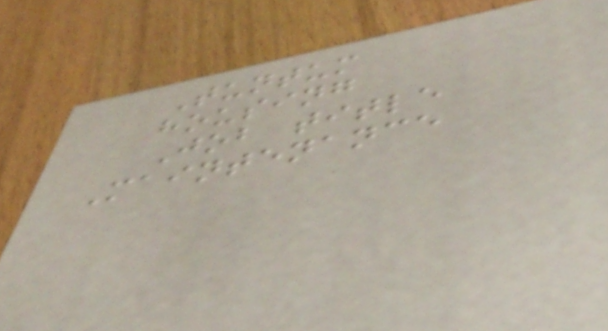Tuntum
housing
Job title
Maintenance
